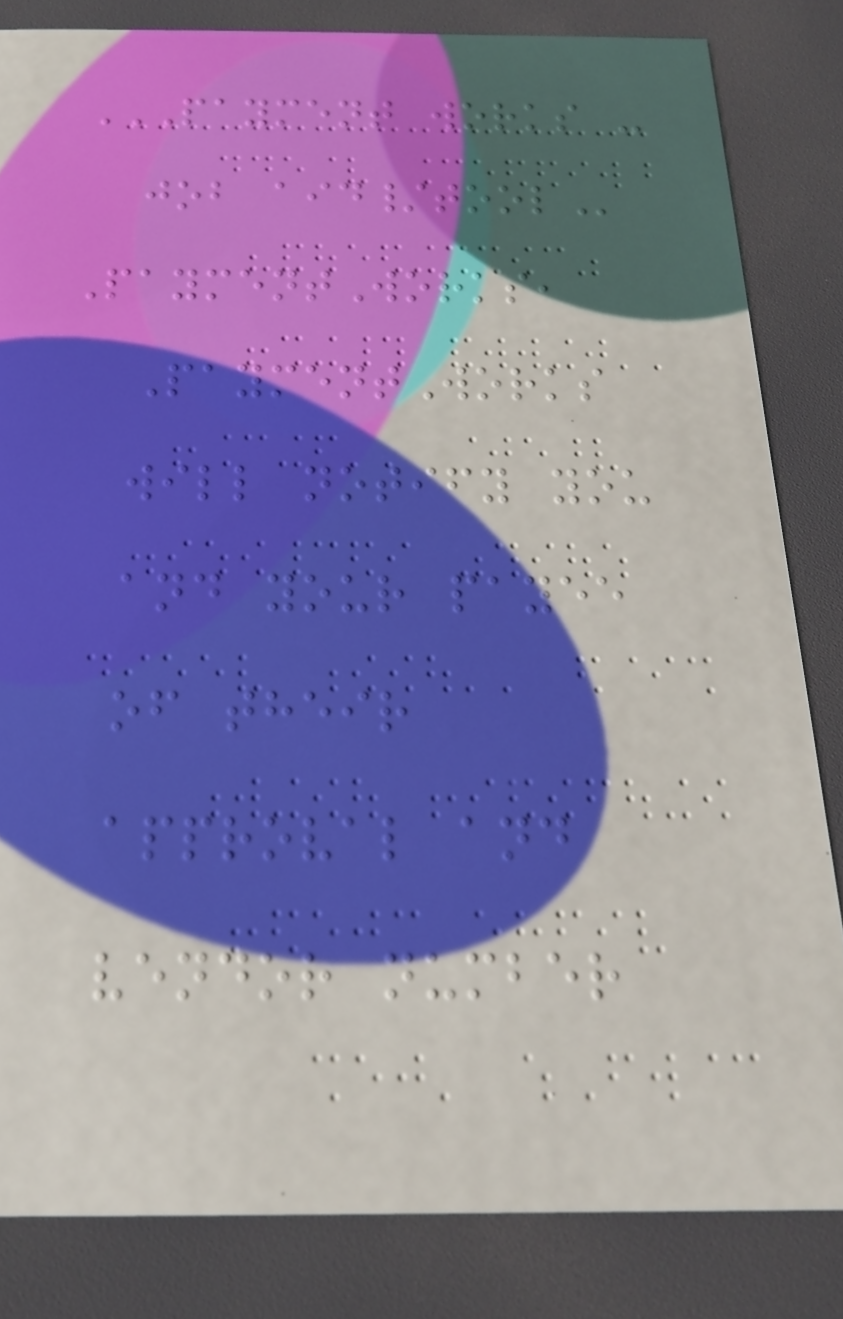PAYMENT WORKS -
JOB AID/TOOL
PaymentWorks,
PaymentWorks
will notify you
and your payee
of their
approval and
vendor number
